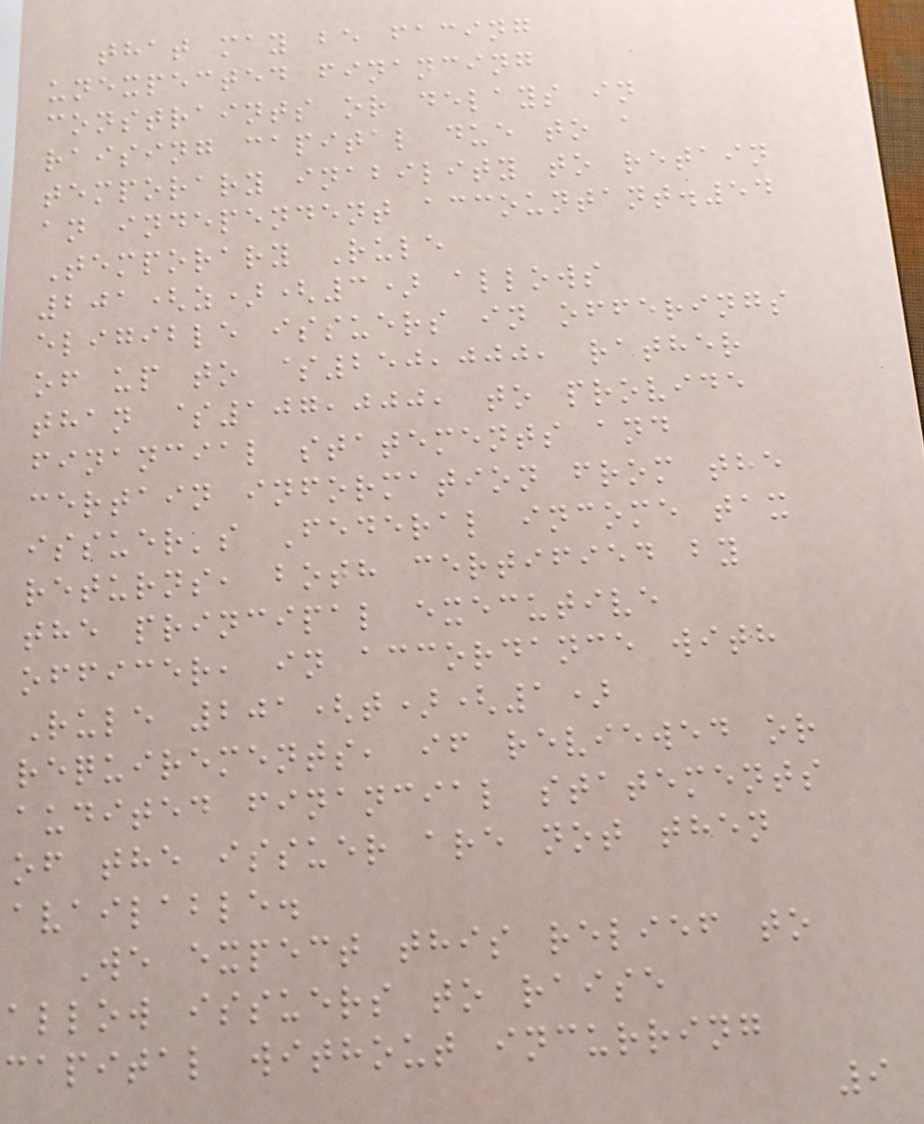that may be facing
unexpected financing
constraints or delays in
raising capital due to a
temporary inability to retain
an independent accountant.54
Temporary Rule
201(z)(3) allows
eligible issuers in offerings
of up to $250,000, rather
than $107,000, to provide
financial statements and
certain information from the
issuer's Federal income tax
returns, both certified by
the principal executive
officer, in accordance with
Rule 201(t)(1)
requirements, if reviewed or
audited financial statements
of the issuer are not then
available.
We expect this relief to
allow issuers to raise
capital without incurring
9
